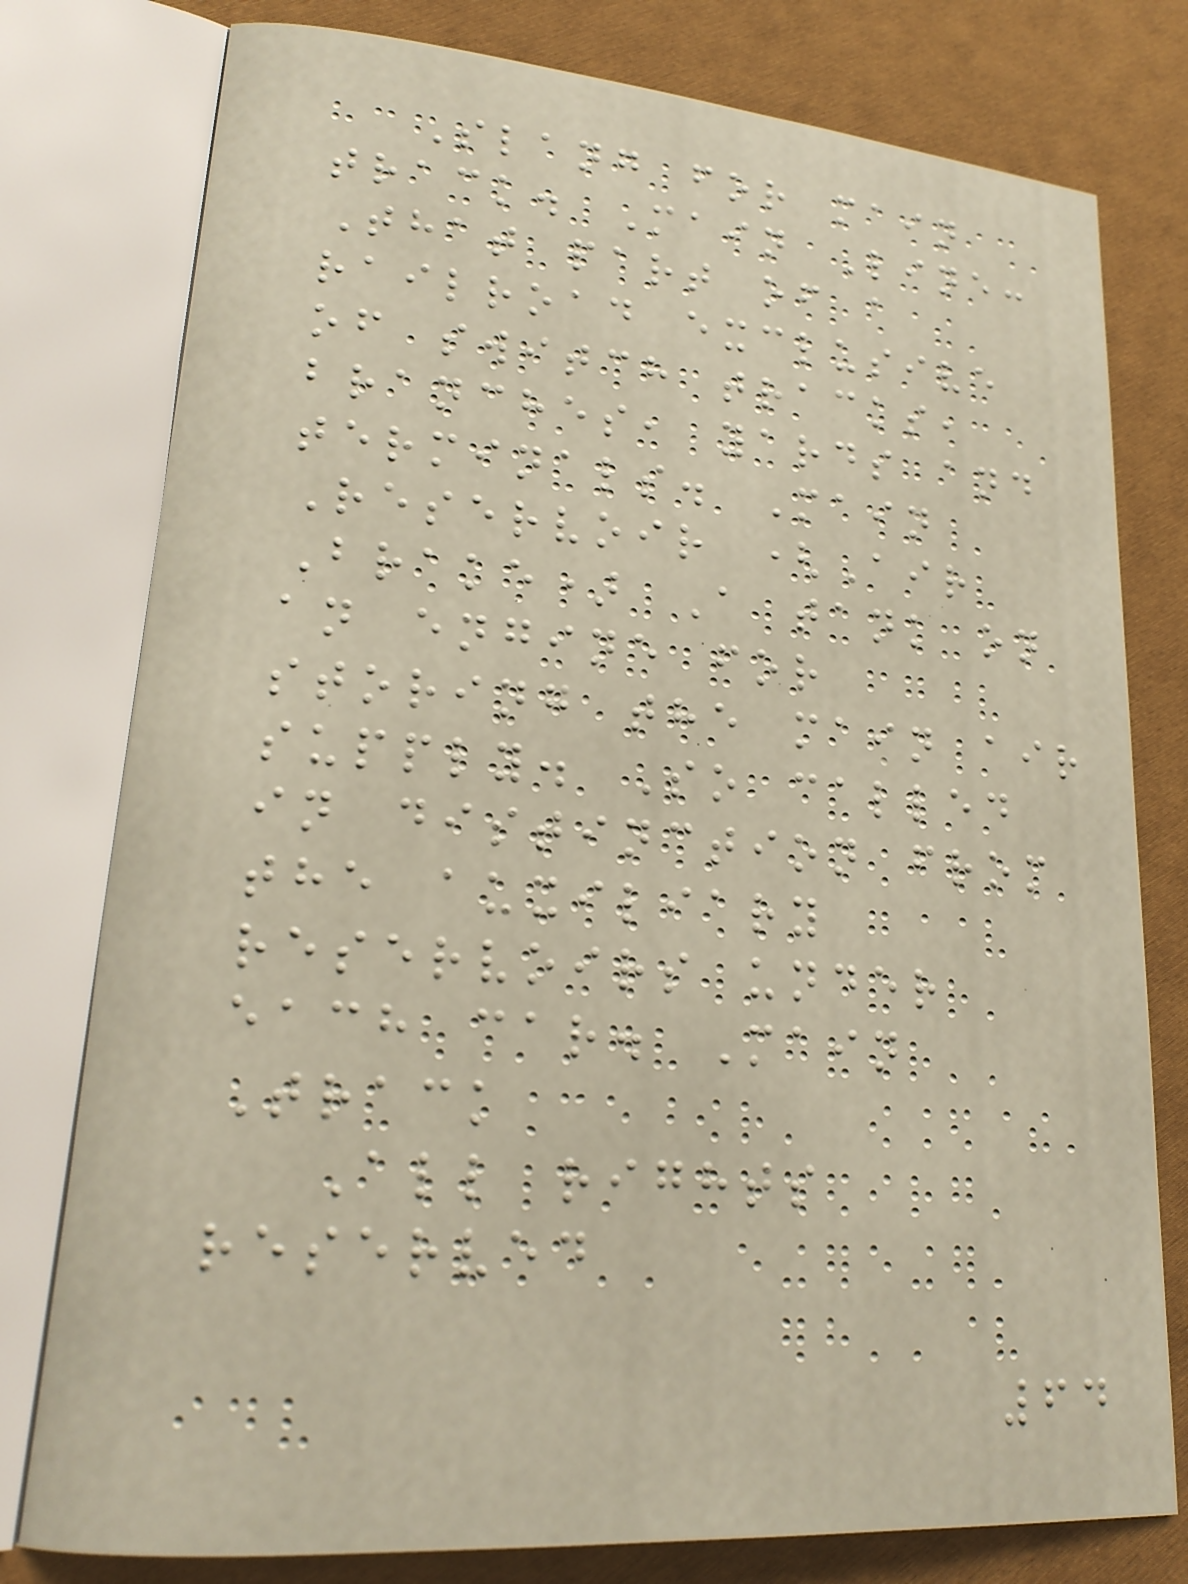Slang for main
track. Main Line:
That part of a
railroad exclusive
of switch tracks,
branches, yards and
terminals. Main
Reservoir (Air
Brake) A tank on
an engine for
storing the main air
supply. So called
in distinction from
the auxiliary
reservoirs under
each car. Main
Track
All rights
reserved
64
